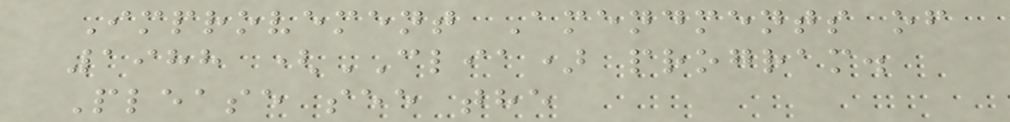Improvement Amendments of
1988 (CLIA) program.
Please see the
